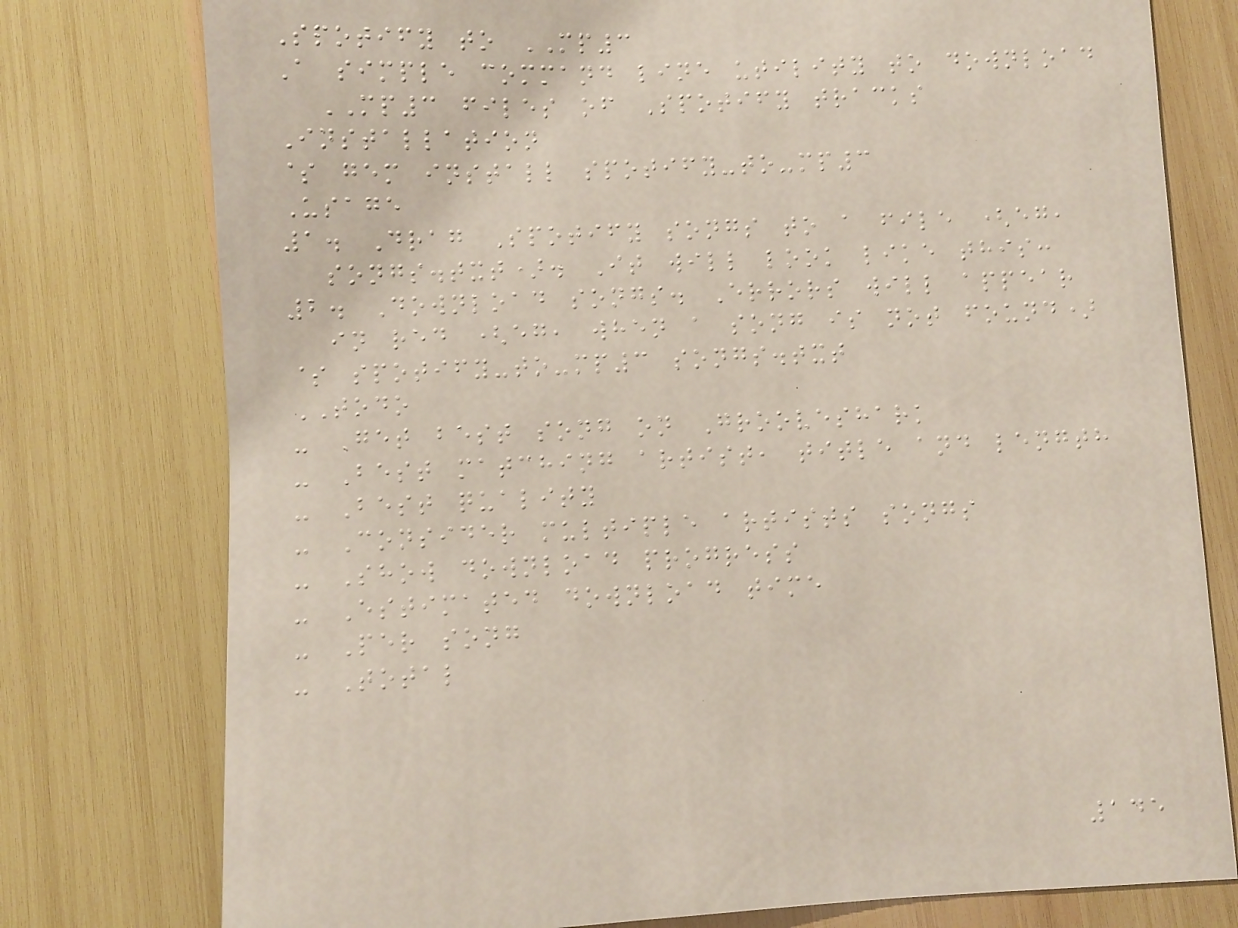Spotify to MP3
A simple command line utility to download
MP3 files of Spotify tracks
Installation
$ gem install spotify-to-mp3
Usage
1. Drag Spotify songs to a file (eg,
songs.txt). It will look like this:
2. Download songs. Errors will appear
in red (eg, when a song is not found)
$ spotify-to-mp3 songs.txt
TODO
- Get best song on Grooveshark
- Best matching artist, title and length
- Best quality
- Consider multiple artists songs
- Show download progress
- Estimated download time
- Per song
- Total
145
